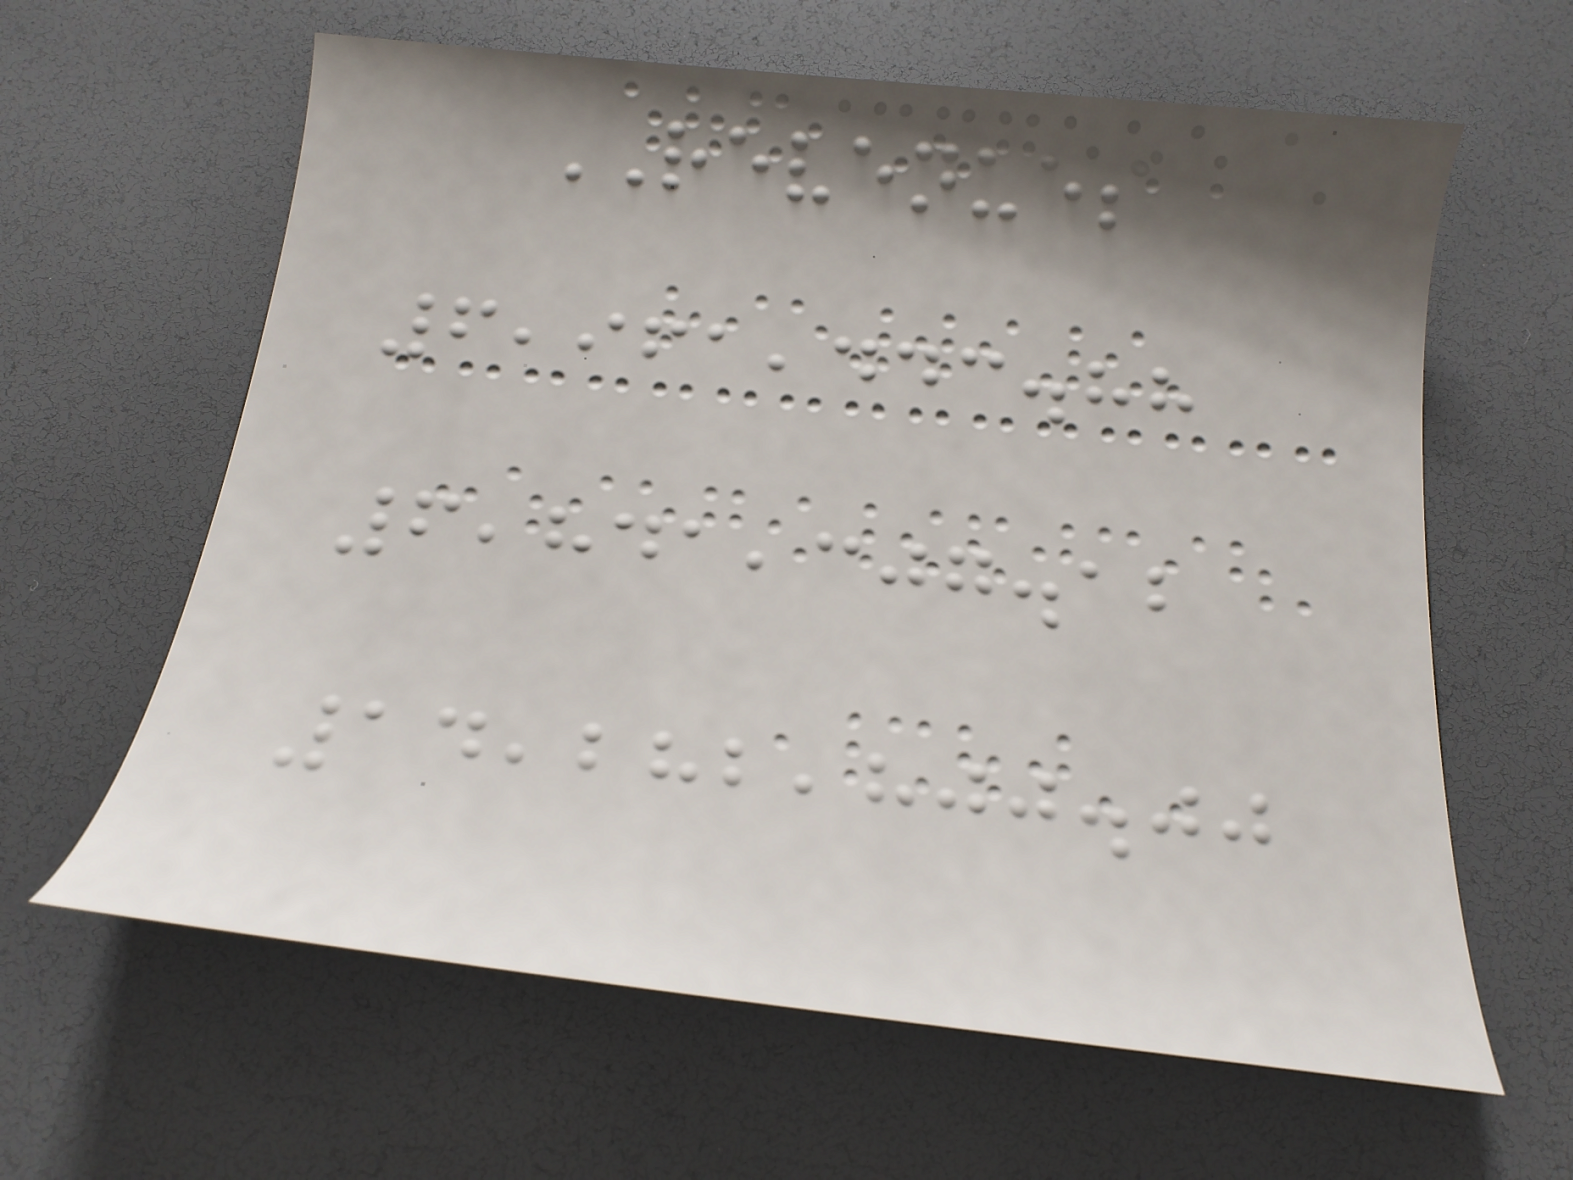REVENUES
6,961,443.88
6,841,307.12
14,282,800.00
